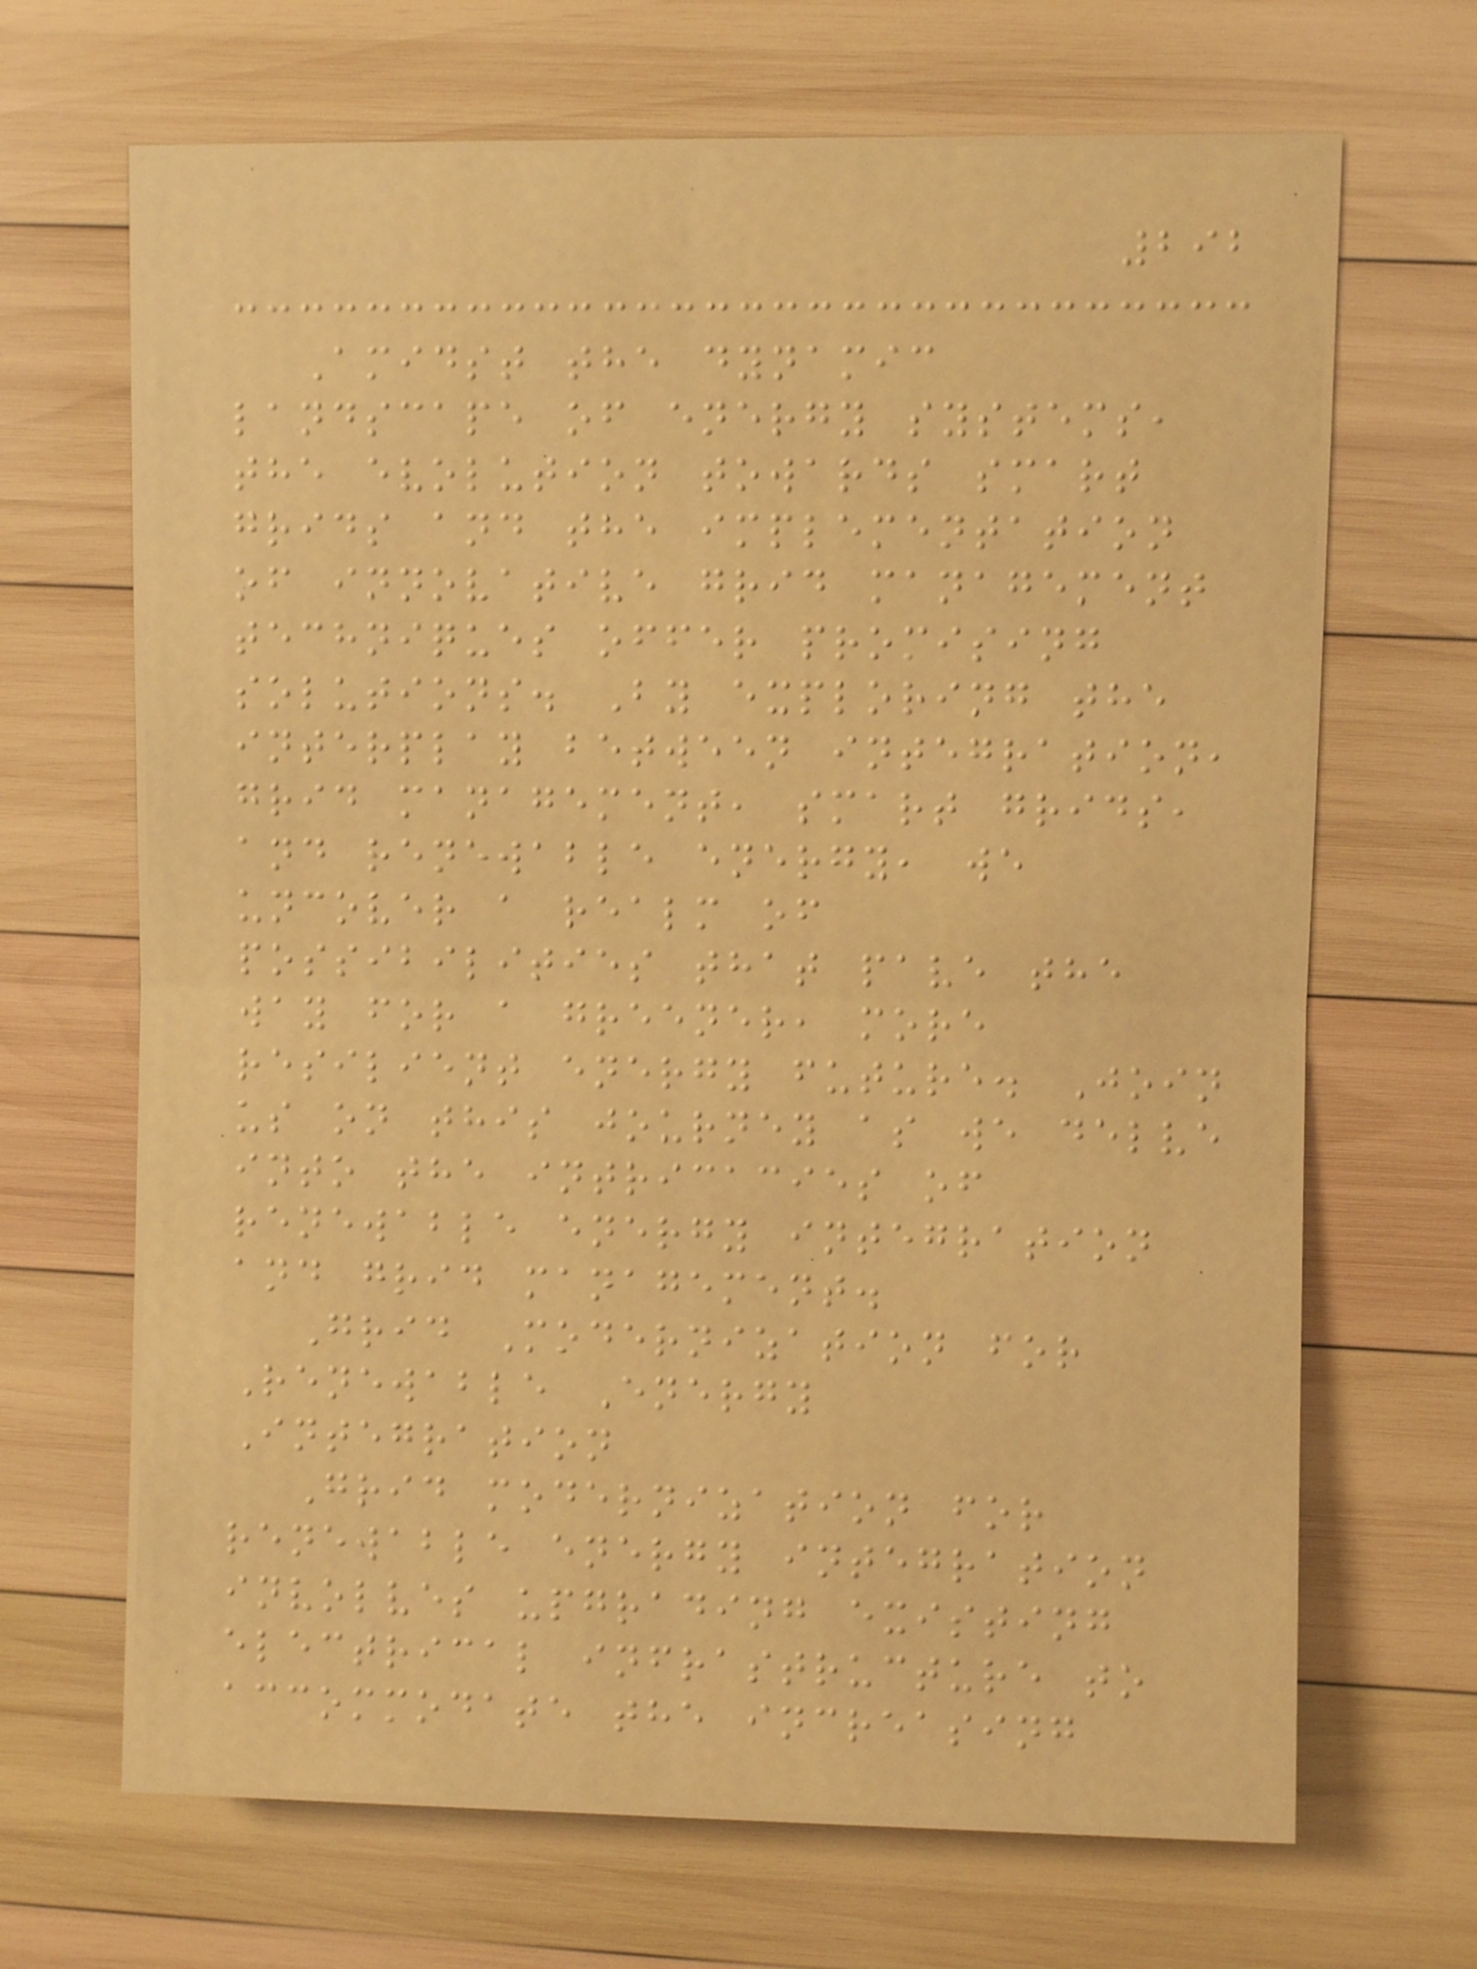292
Amidst the dynamic
landscape of energy systems,
the evolution towards smart
grids and the implementation
of innovative grid management
techniques offer promising
solutions. By exploring the
interplay between integration,
grid management, smart grids,
and renewable energy, we
uncover a realm of
possibilities that pave the
way for a greener, more
resilient energy future. Join
us on this journey as we delve
into the intricacies of
renewable energy integration
and grid management.
Grid Modernization for
Renewable Energy
Integration
Grid modernization for
renewable energy integration
involves upgrading existing
electrical infrastructure to
accommodate the increasing
